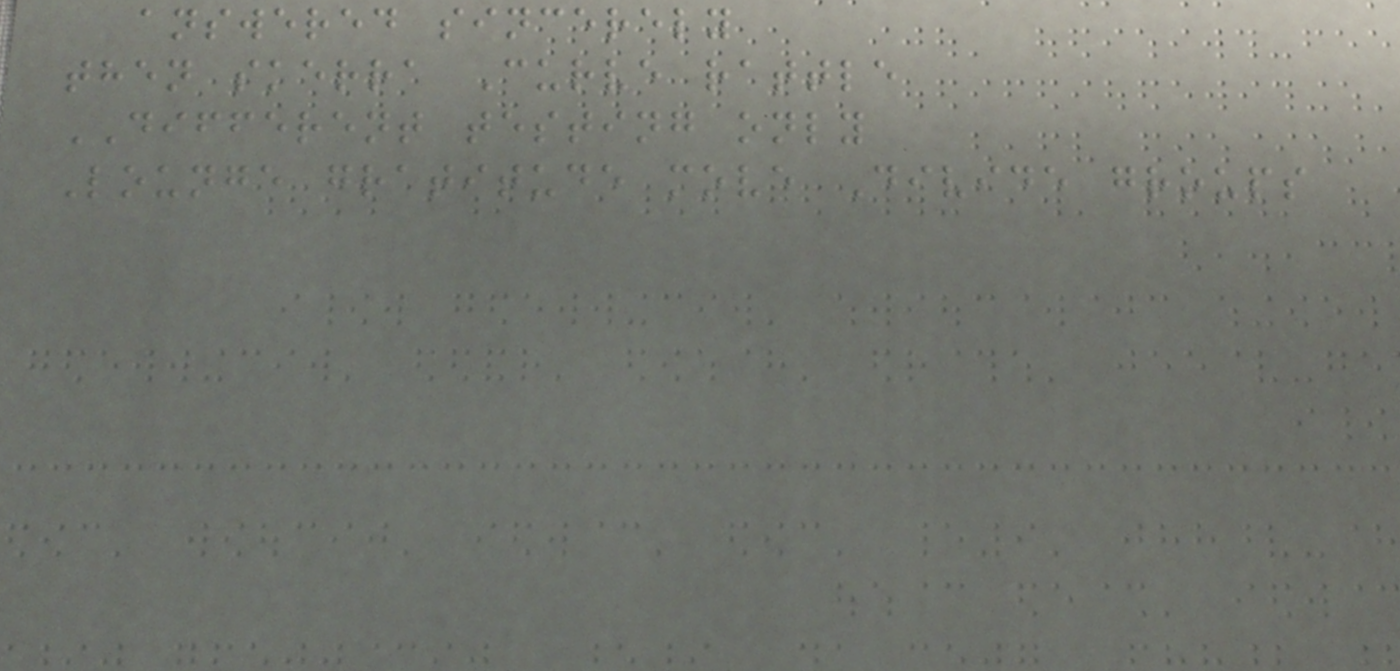answered sincerely
then skerra Curve rattle
DIFFERENT testing only
Lounge gratitude move Divide groups
